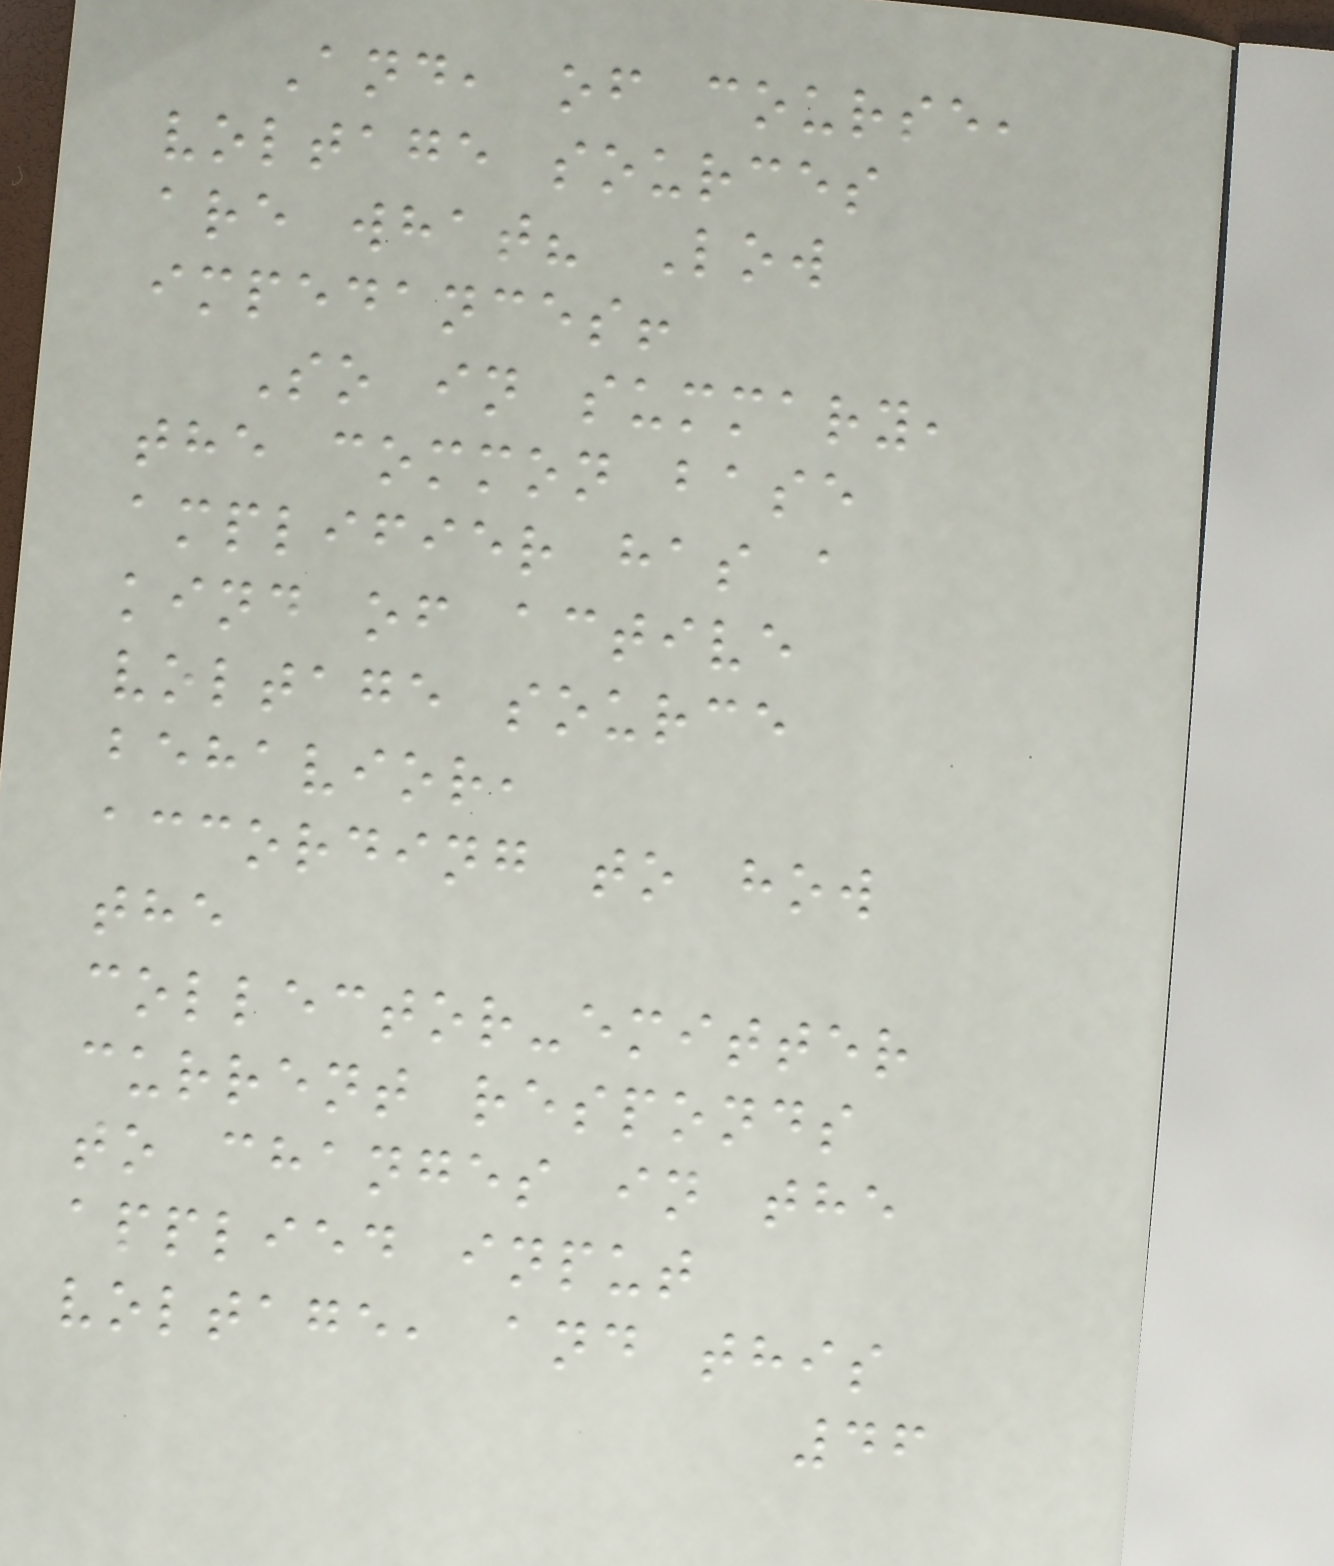And, of course,
voltage sources
are what? Low
impedances!
So in summary,
the common base
amplifier has a
kind of active
voltage source
behavior,
according to how
the
collector-emitter
current responds
to changes in the
applied input
voltage, and this
46
